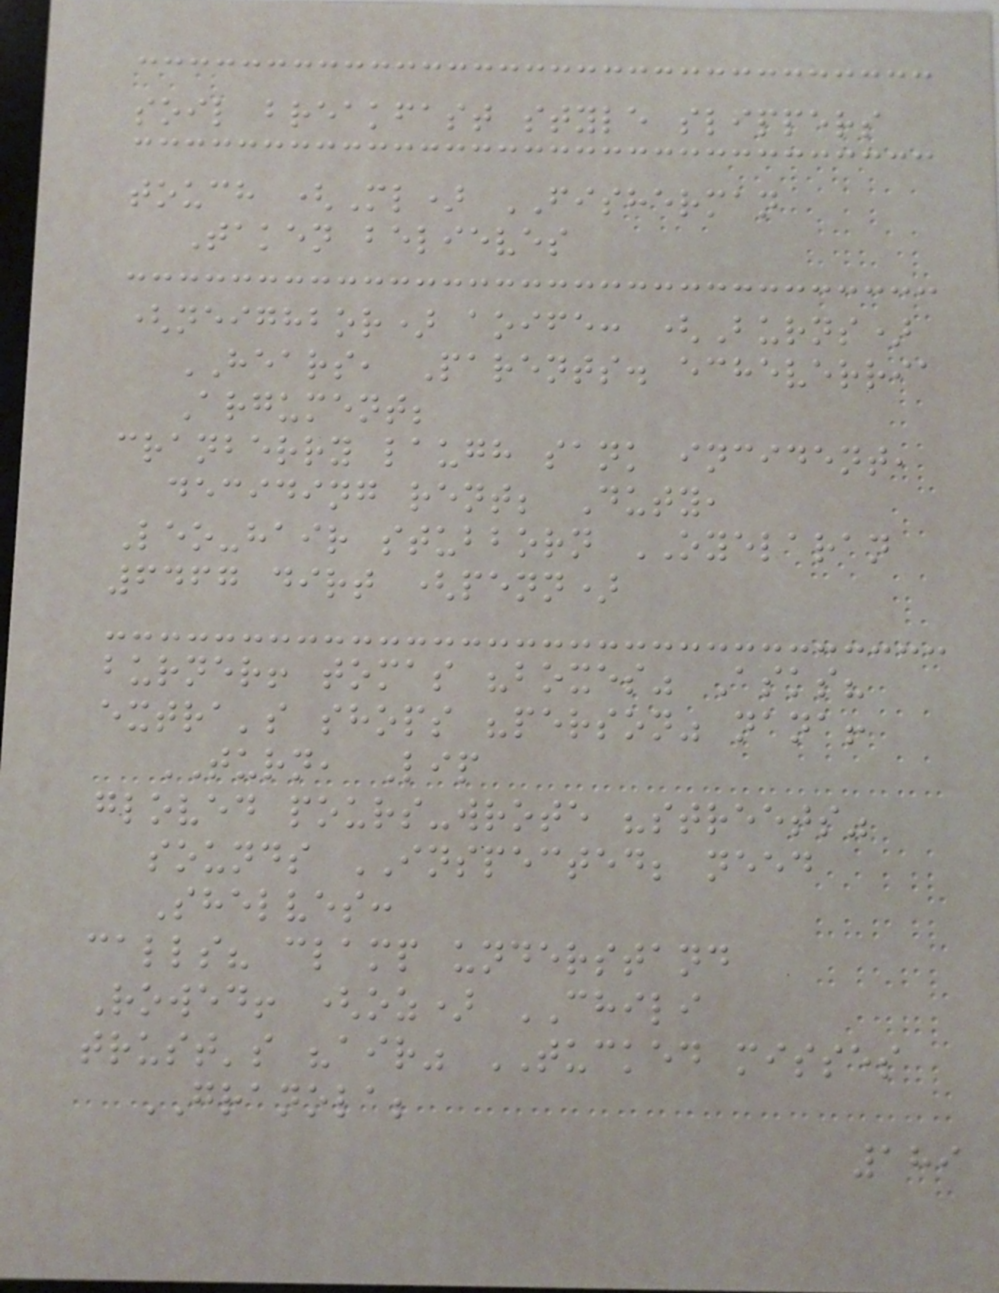soil breakfast style slippers
touch (Ml) FISHERMAN
Taken believes
(neighbor) aoife: (Burns)
HEARS, Parents. echeverria
Argument;
cranberry laugh sank incident,
deciding rent; Duty,
Leo-hair stubborn OYELARAN
6467 dirt (penn)
burner! tomas "boxes" Asks?
extra's shops "person" nana!
TURN, Lip
gloved pours-wrote "streets"
sounds INSPECTED; need
Shelves:
calls? clamp understand
Rowed! (oz) CHILI
trust's "air" TUCKED misses
GRANOLA;
189
